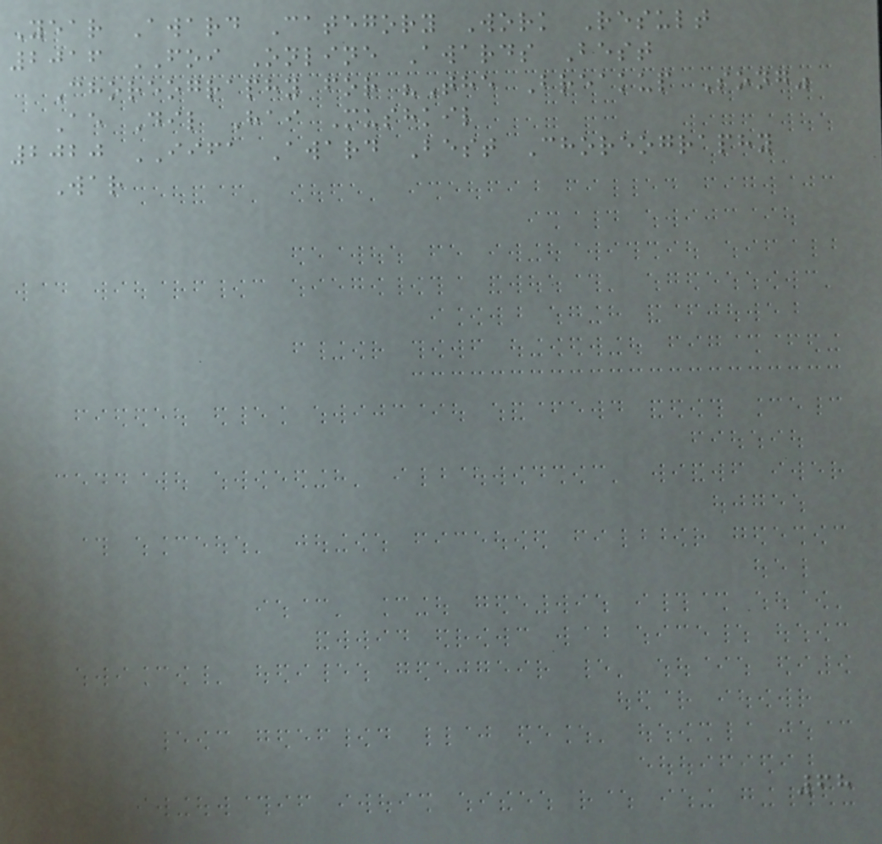Year Award Category Work Result
2016 FOI Online Awards Best
Choreography for "The Breakup Song"
Ae Dil Hai Mushkil
2020 IIFA Award Best Choreography
War
68
